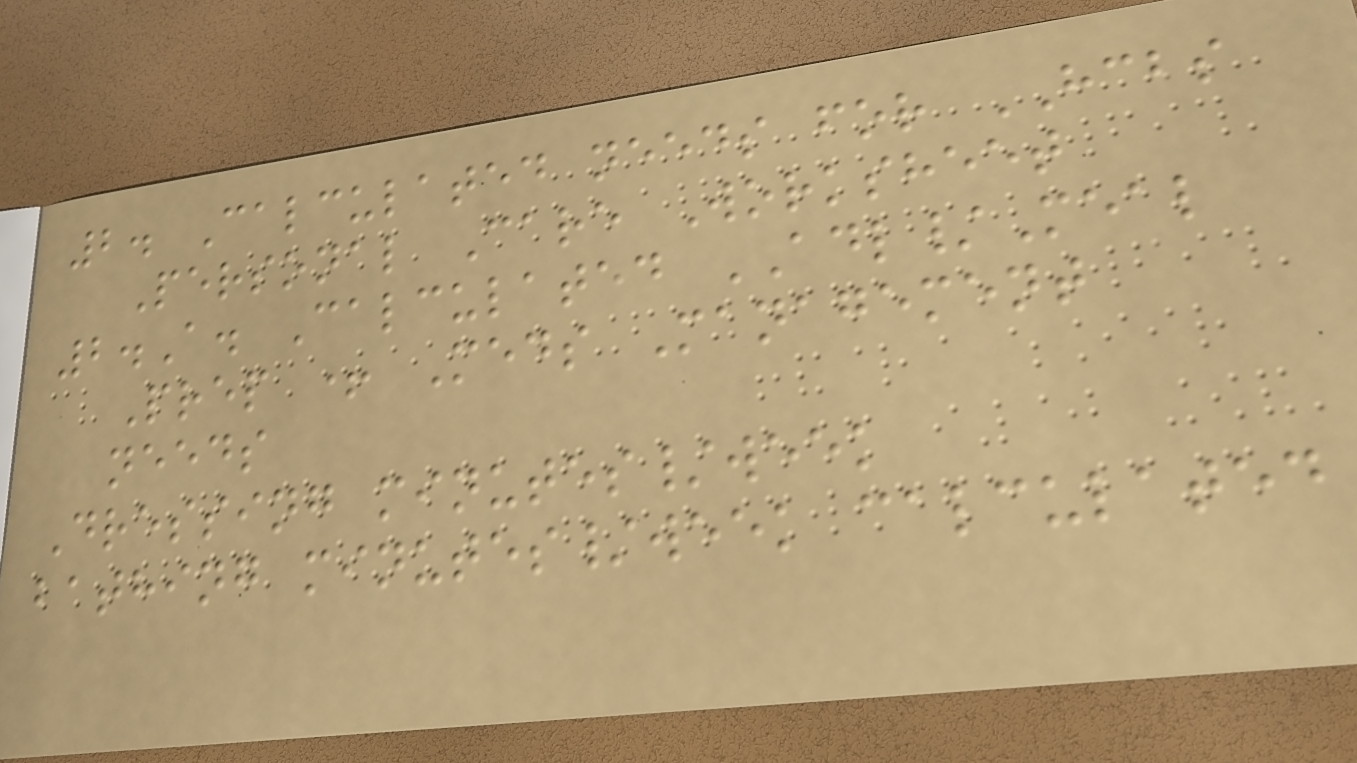2. Calculated needs for HCBS
Personal Care Worksheet
2.A. Calculated ADL/Meal
Prep + Meds Management
needs
Dressing minutes/week
bathing minutes/week calculated
